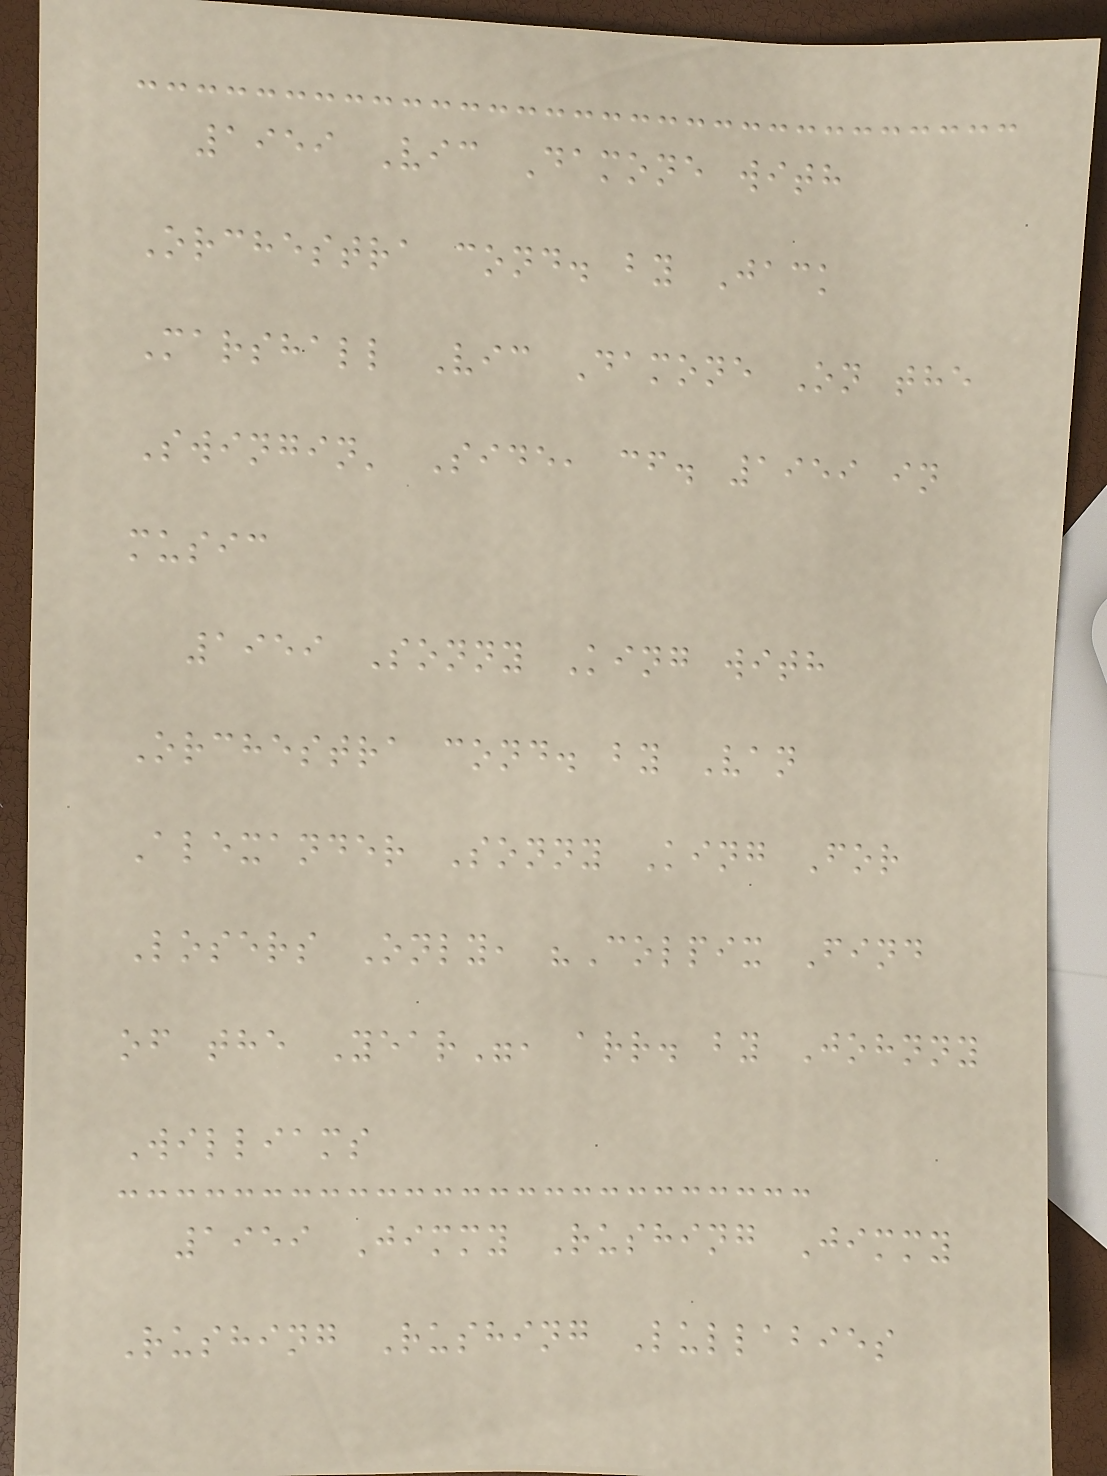1959 Vic Damone with
Orchestra cond. by Jack
Marshall Vic Damone On the
Swingin' Side, cf. 1959 in
music
1959 Sonny King with
Orchestra cond. by Van
Alexander Sonny King For
Losers Only, "Colpix Find
of the Year", arr. by Johnny
Williams
1959 Jimmy Rushing Jimmy
Rushing Rushing Lullabies
